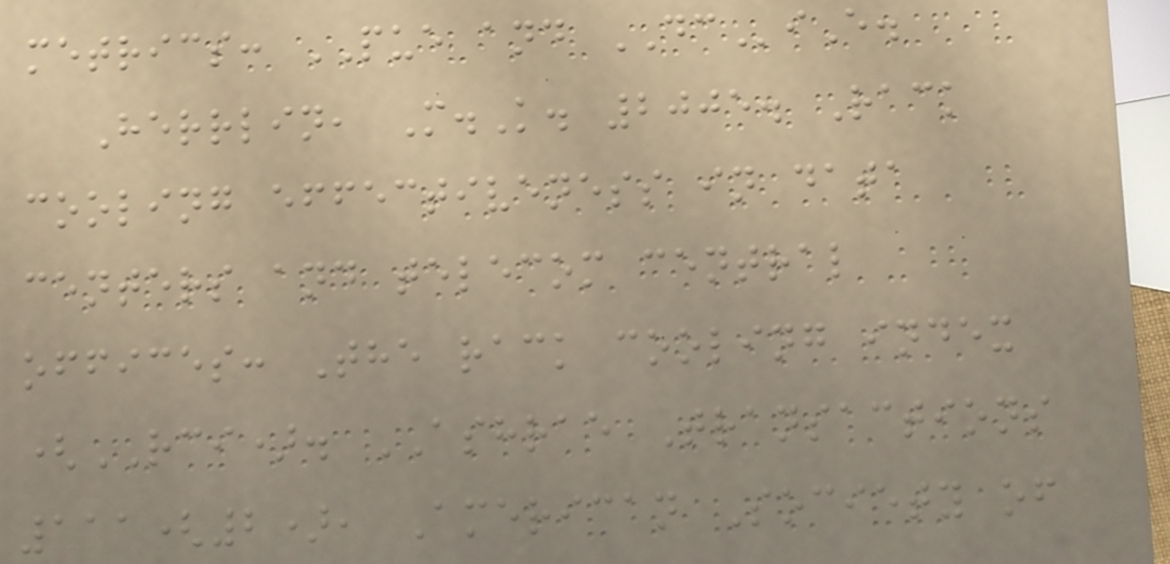metrics: PUE and DCiE.
Herrlin, M.K. 2005. Rack
cooling effectiveness in data
centers and telecom central
offices: The rack cooling index
(RCI). ASHRAE Transactions
111(2), American Society of
